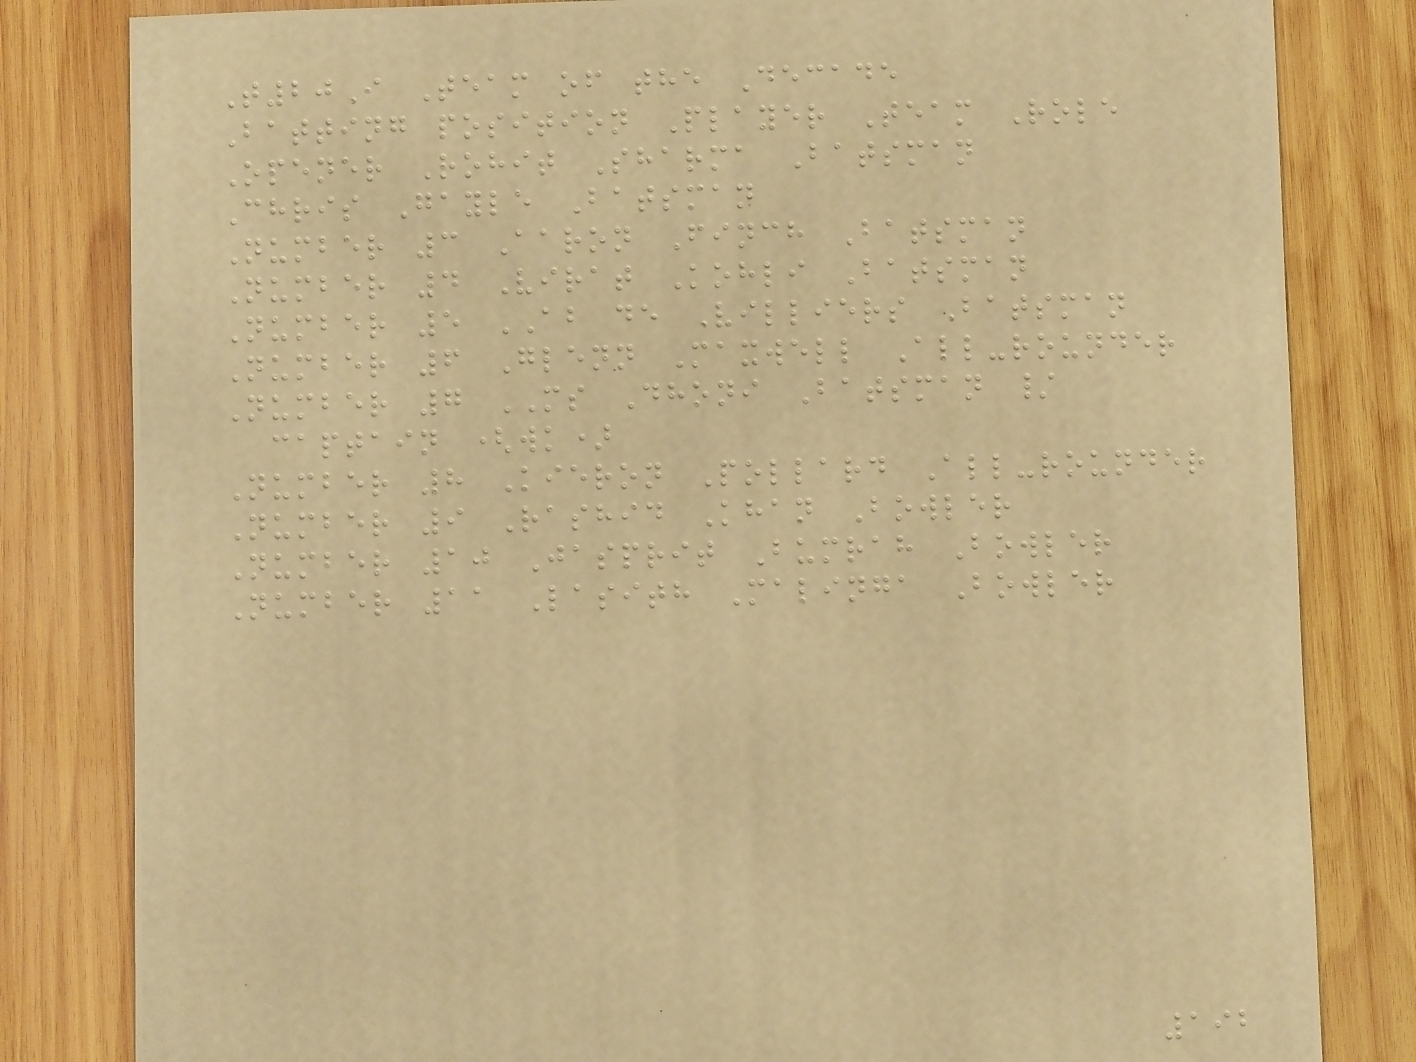T20I Team of the Decade
Batting position Player Team Role
Opener Rohit Sharma Batsman
Chris Gayle Batsman
Number 3 Aaron Finch Batsman
Number 4 Virat Kohli Batsman
Number 5 AB de Villiers Batsman
Number 6 Glenn Maxwell All-rounder
Number 7 MS Dhoni Batsman /
captain (wk)
Number 8 Kieron Pollard All-rounder
Number 9 Rashid Khan Bowler
Number 10 Jasprit Bumrah Bowler
Number 11 Lasith Malinga Bowler
192
